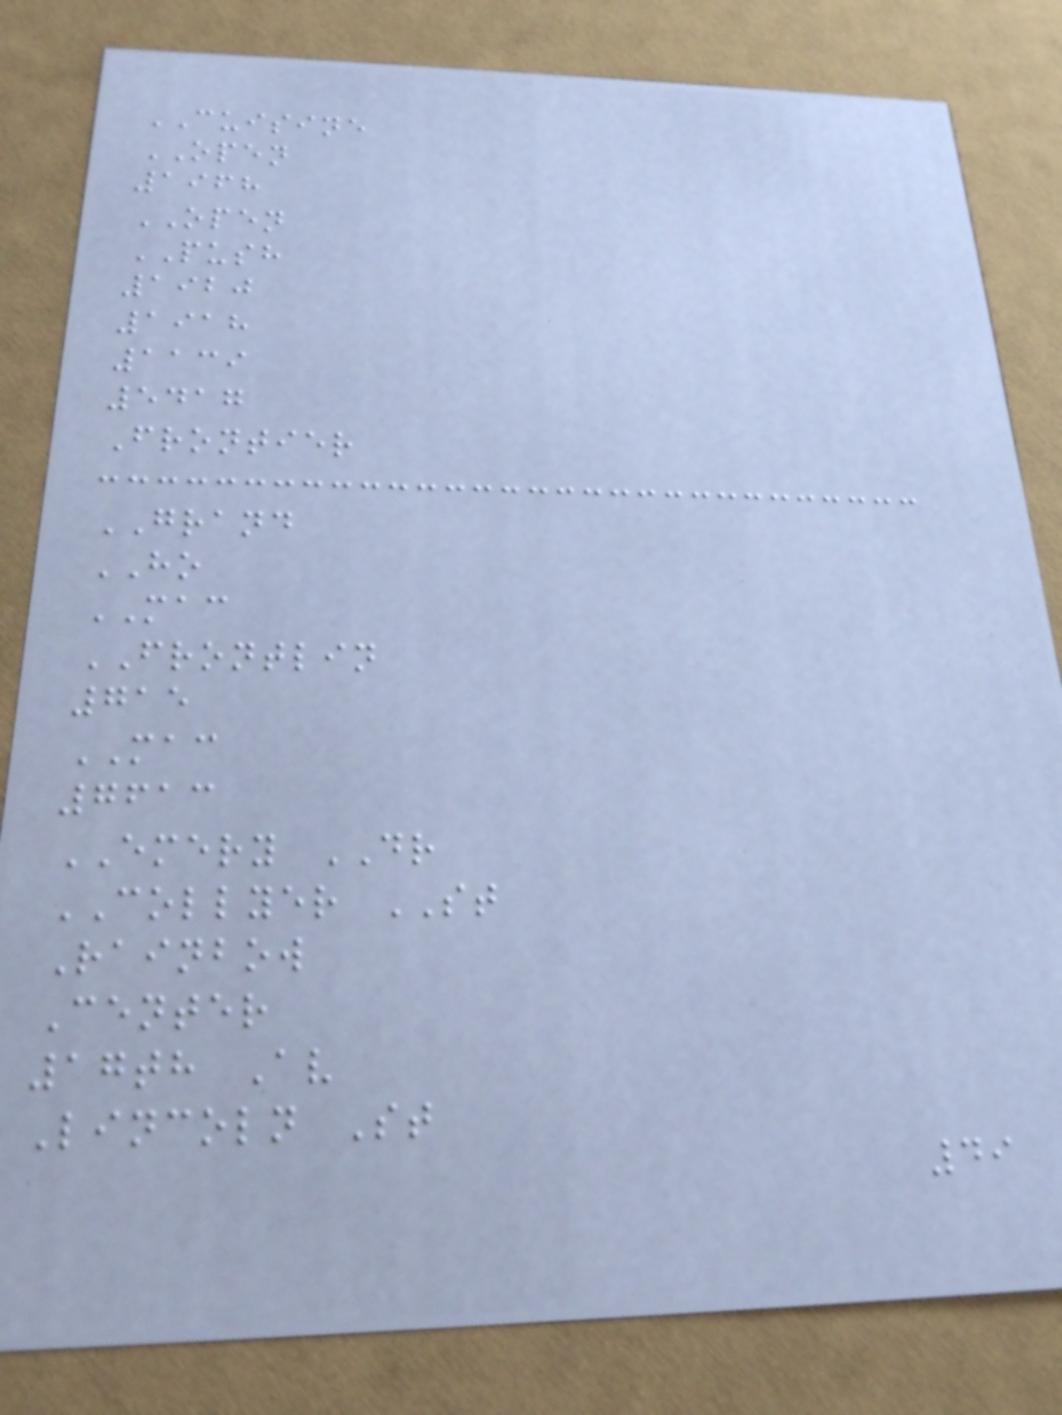CUISINE
OPEN
1968
OPEN
PUSH
1920
1918
1139
5417
Frontier
GRAND
HO
MAC
FRONTLIN
715
MAC
7613
EMERY DR
COLLYER ST
Rainbow
Center
17th Av
Lincoln St
49
